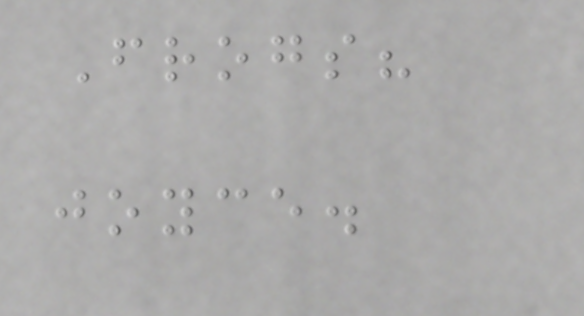Frogs?
joyce.
